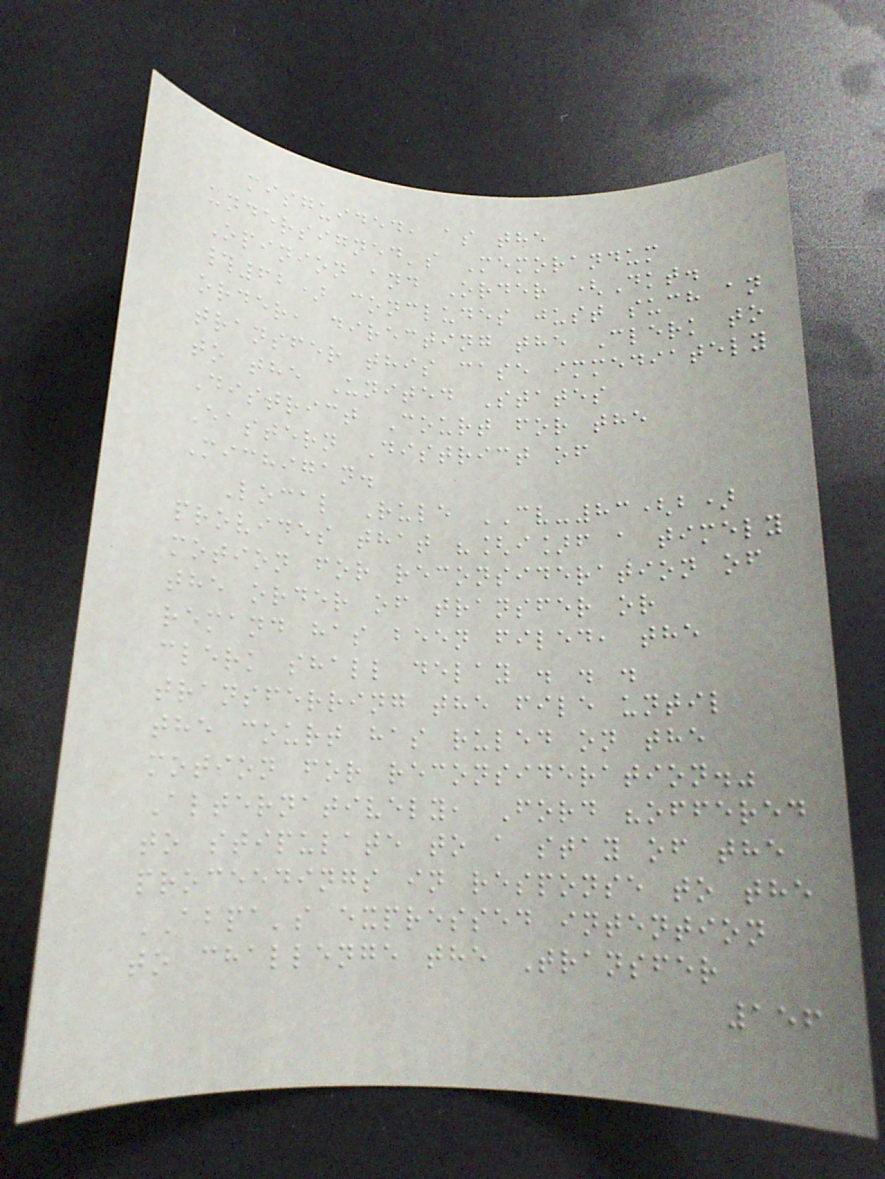misguided, as the
undersigned's Memorandum
Opinion and Order (Dkt.
#62) concludes just such an
order, directing the Clerk to
transfer this case immediately
to the United States
District Court for the
Eastern District of
Michigan.
Local Rule CV-83(b)
provides that "[i]f a timely
motion for reconsideration of
the order of transfer or
remand has been filed, the
clerk shall delay . . .
transferring the file until
the court has ruled on the
motion for reconsideration."
Alternatively, Ford "offered
to stipulate to a stay of the
proceedings in response to the
ABPA's expressed intention
to challenge the Transfer
156
